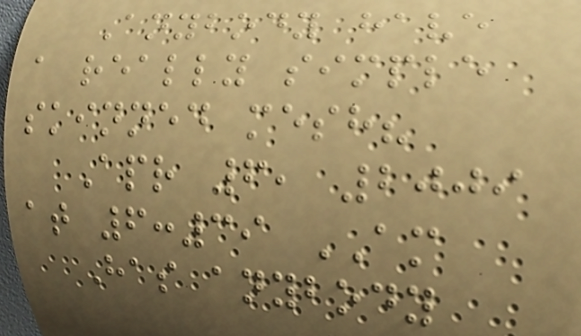Anybody have
a really simple
skinned mesh?
Apr 6, 2009
at 6:39 AM
Has anybody
